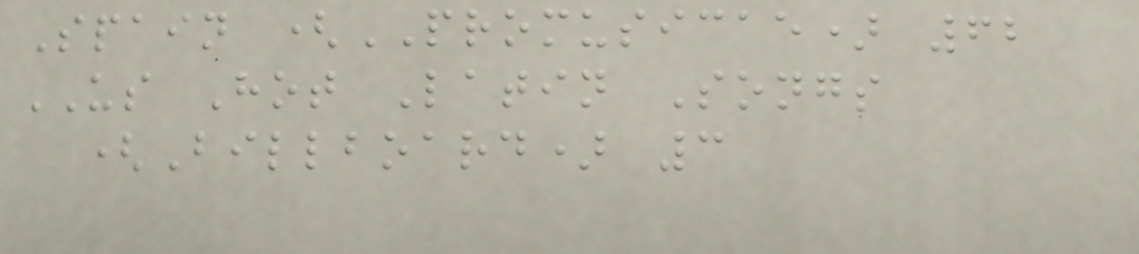Spain (PROMUSICAE) 62
US Hot Latin Songs
(Billboard) 3
